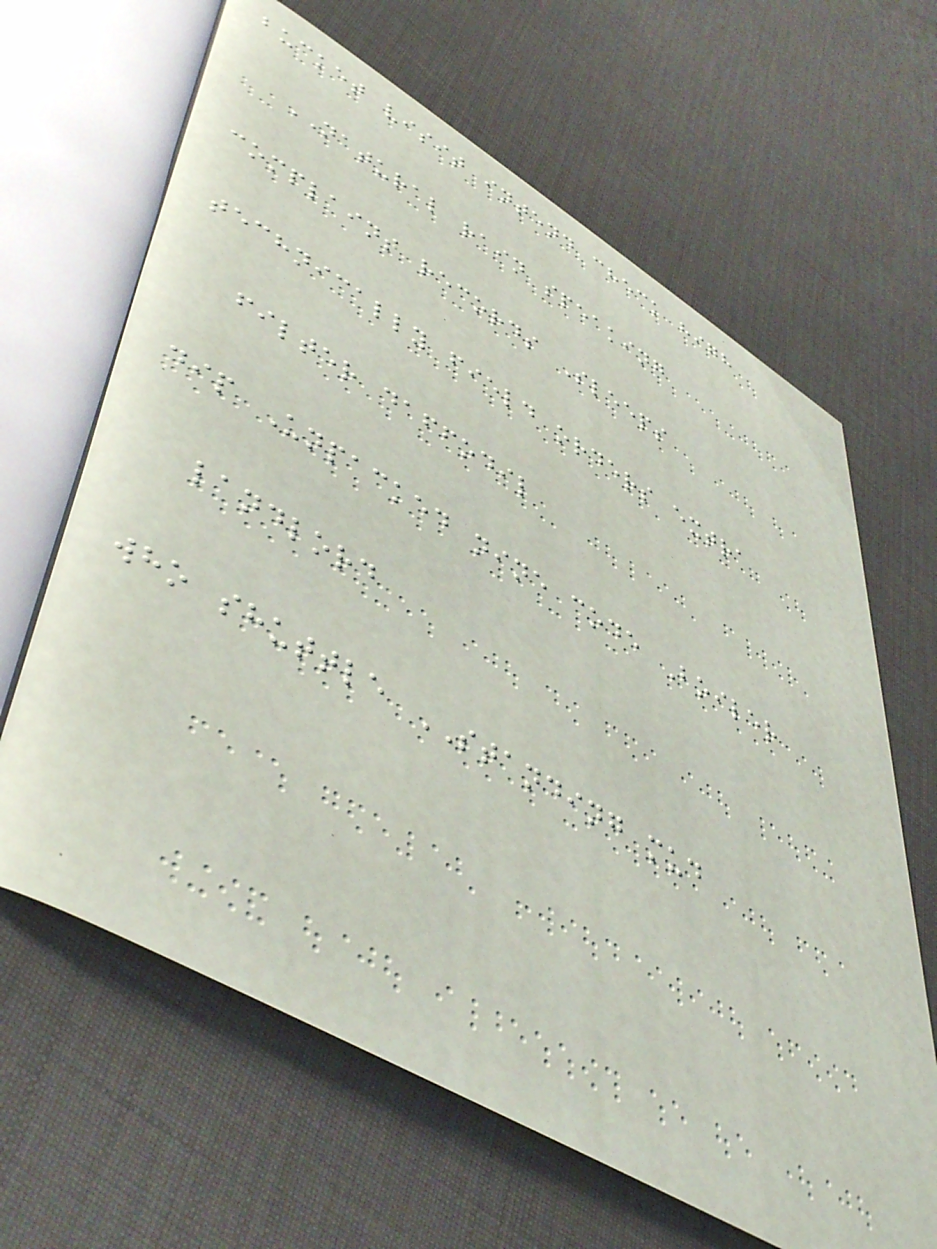bucket visit intend check high
NATURAL rain speaking
complaint records Sleeps
technically field orders extra
filter daffodil
dip Unpacked nine code Boiler
landlord
who shuttle STANDING mud
